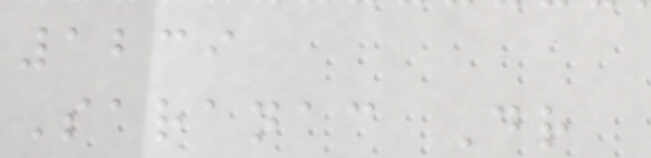1239
Saranac Dr
